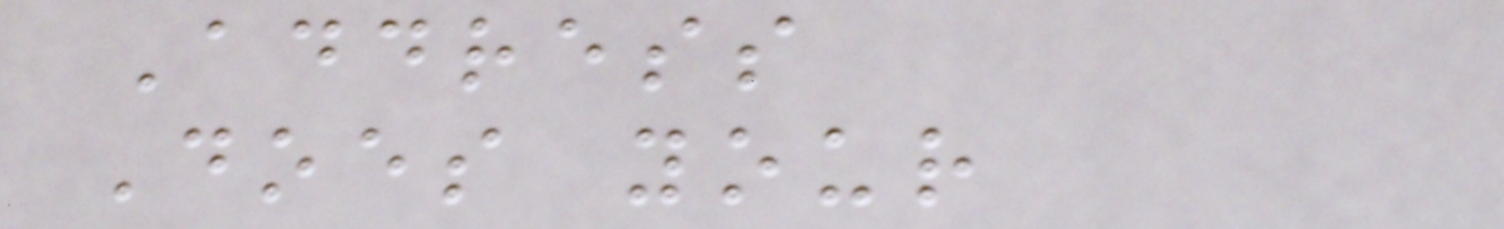Address
Does your
